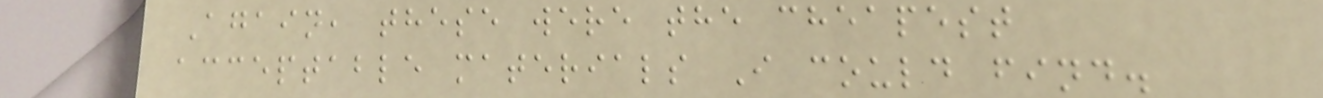Again, these were the cheapest
acceptable materials I could find.
